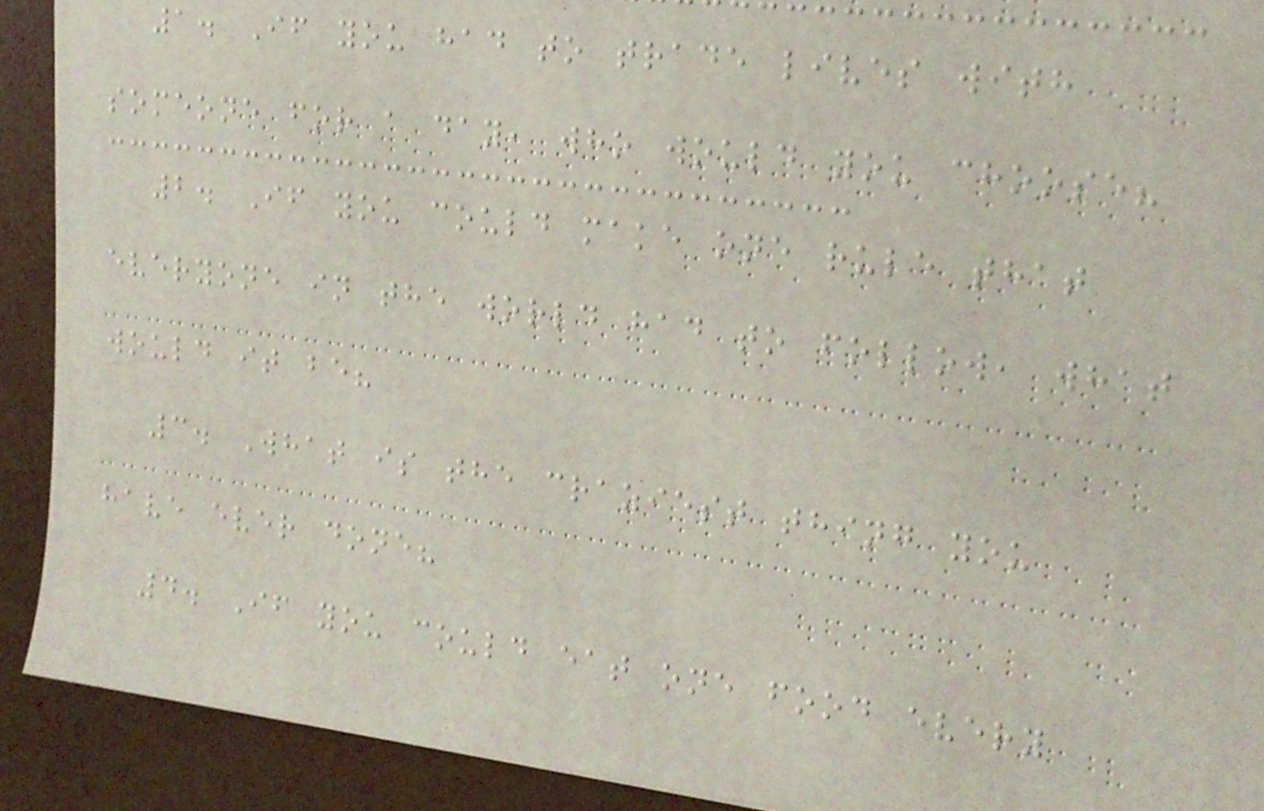1. If you had to trade lives with
someone for a day, who would you choose?
2. If you could make one rule that
everyone in the world had to follow, what
would it be?
3. What is the craziest thing you
have ever done?
4. If you could eat one food every
